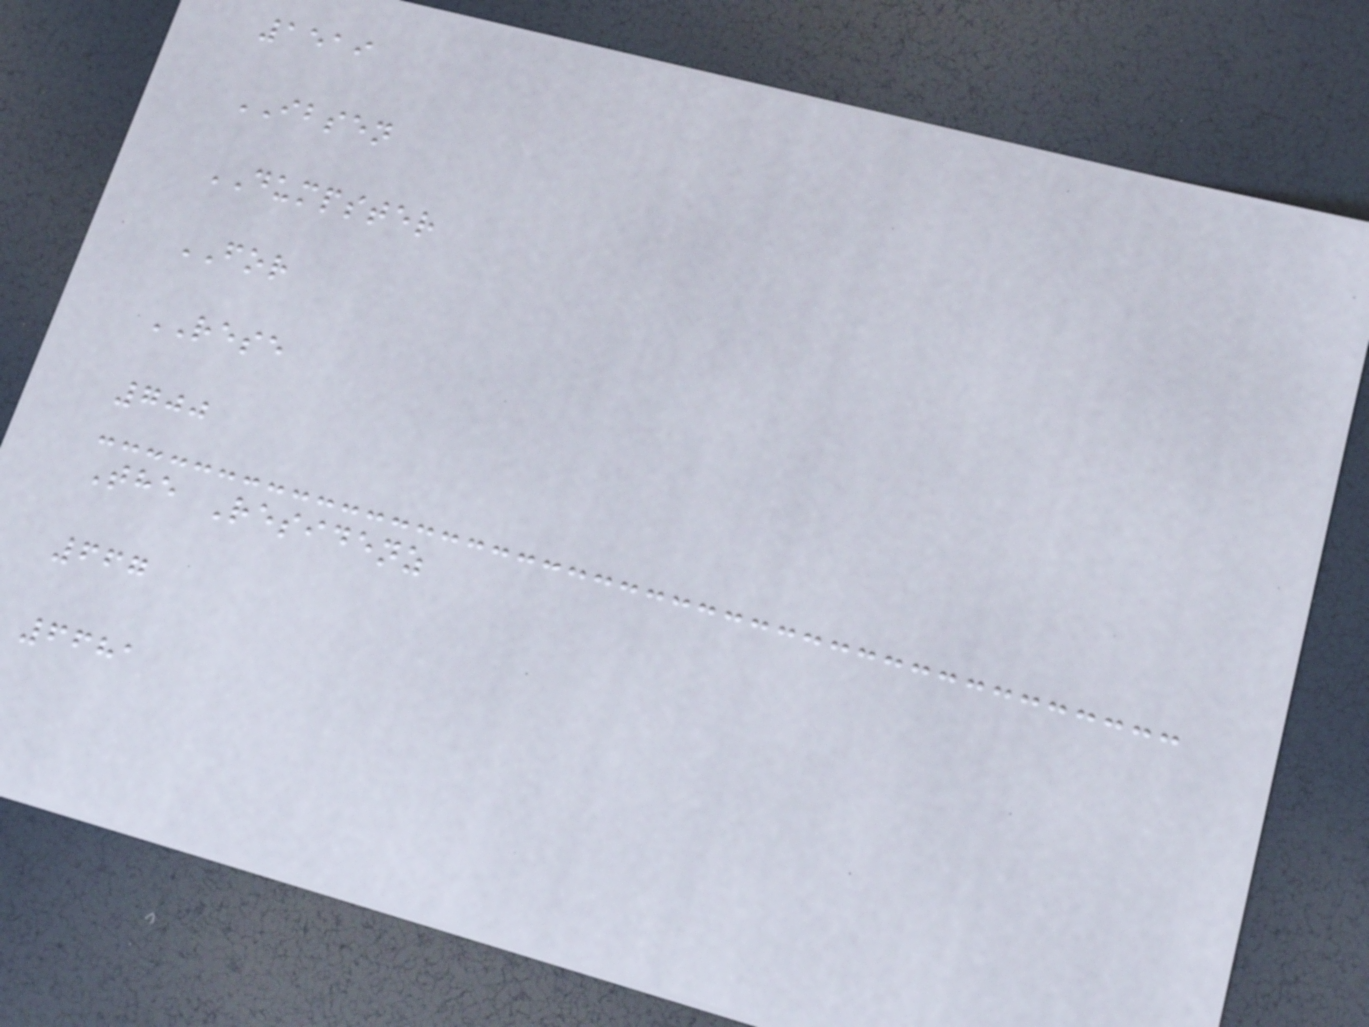1519
IBSEN
DUMPSTER
FOR
RESE
700
The Residenz
667
6681
